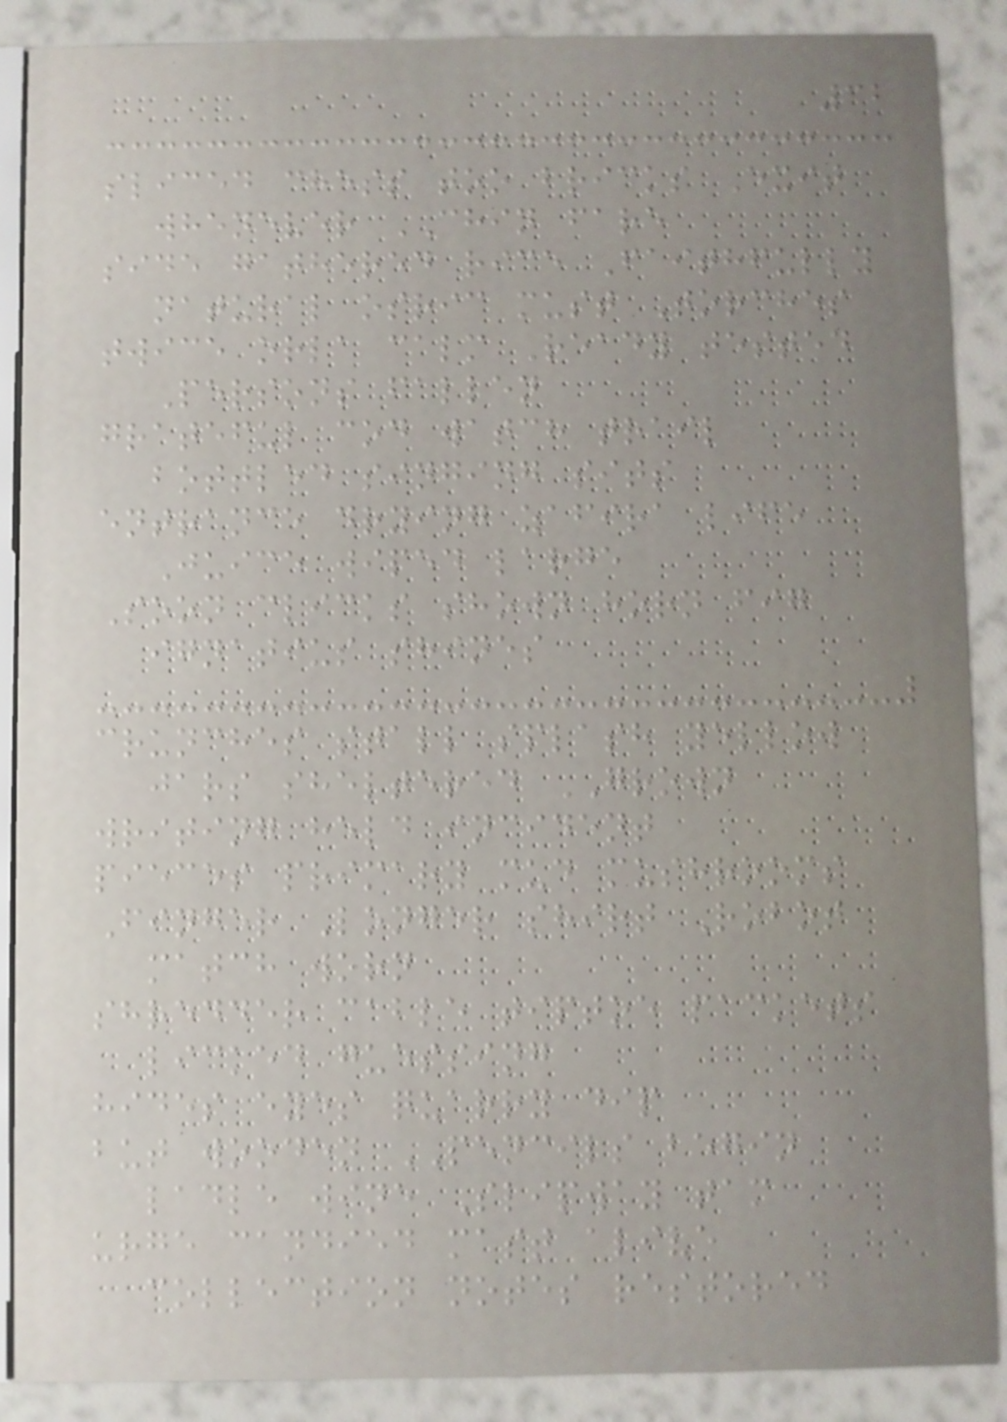32
sliced chess too bricks Exit
whenever CHIN fare
side gathered rice Faithfully
natural osric must Torches
twice orla calm Ready tested
Persons fallen
grateful cod watch trail
bottled singing sits
entrance drying zafira life
Juice wiped large
Soon clicks shown horn fig
ignatius shines
crunches stall splash yellow
jars sheltered GROWN
writing held incident
pieces primary mud mushrooms
Finger Longer shirt Robot
match worn
shredder cable tiptoe packets
licked guessing
hides eyes quarry dip
but wooden PENCILS begin
ladle wine Slipway tam
urge candied mast alive
collection notes restored
